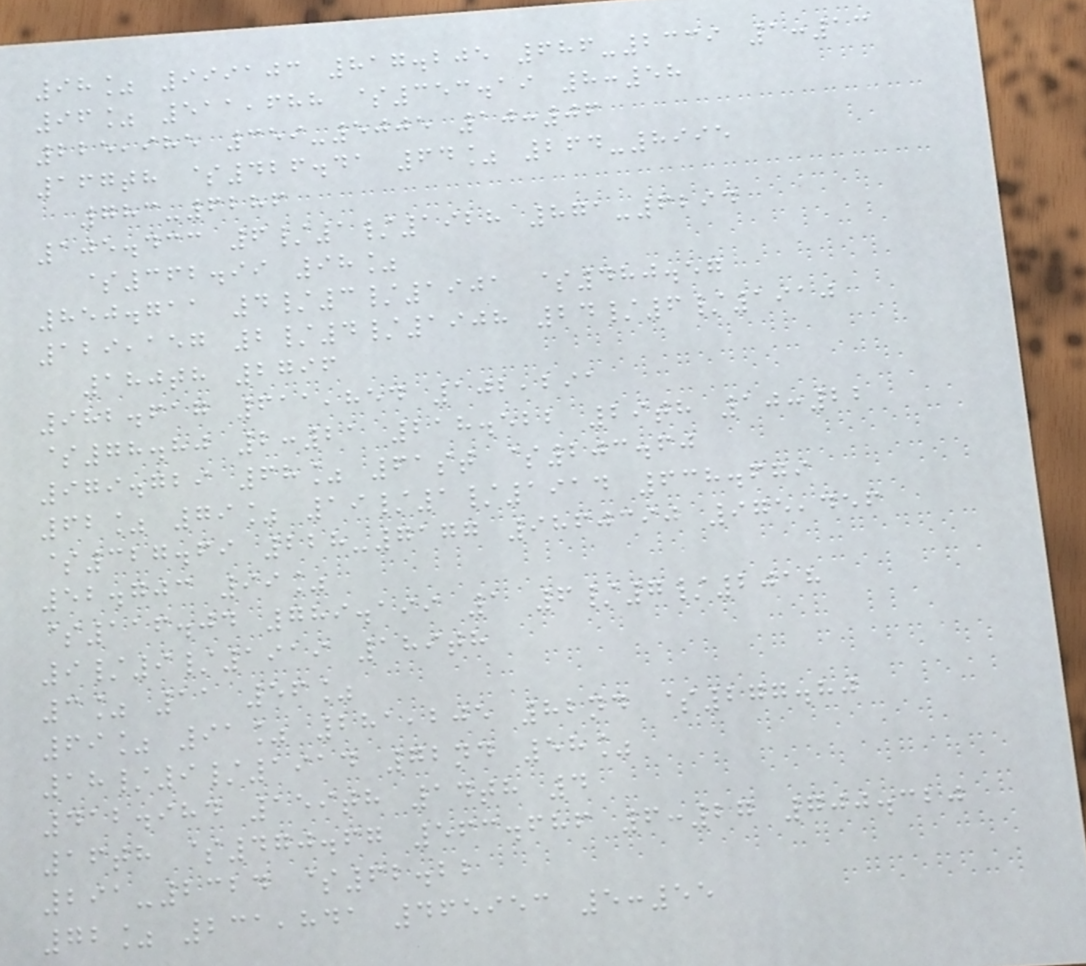98% 999103 817.205 686-2339 1:13
96% 511,688 $353.19 8:58
225,985 359-5005 10:06
167th $426.41 64% 264-8995
783-6286
105.433 6/1/1928 871-6294
$362.99 98%
850.711 4/3/1901 $480.57
129,157 2/4/1908 24/6/1910
180th 2796
982.617 611,854 102,291
$78.80 2:21 218.522 29th 10:22
979.729 68% 61st $203.60
62% 79% 19/1/1914 638.679
$327.69 228-7177 9860390 975,456
52.703 99%
$116.04 789.199 1 6/7/2018
9/9/1919 189th
3% 11 56%
69% 91% 281,205 82nd $277.80
18/9/1914 72nd 58%
412.984 159th 14th 4
16th $470.67 563.686 6:27 700.320
291-2324 $62.22
72% 231,841 465953 5:55
